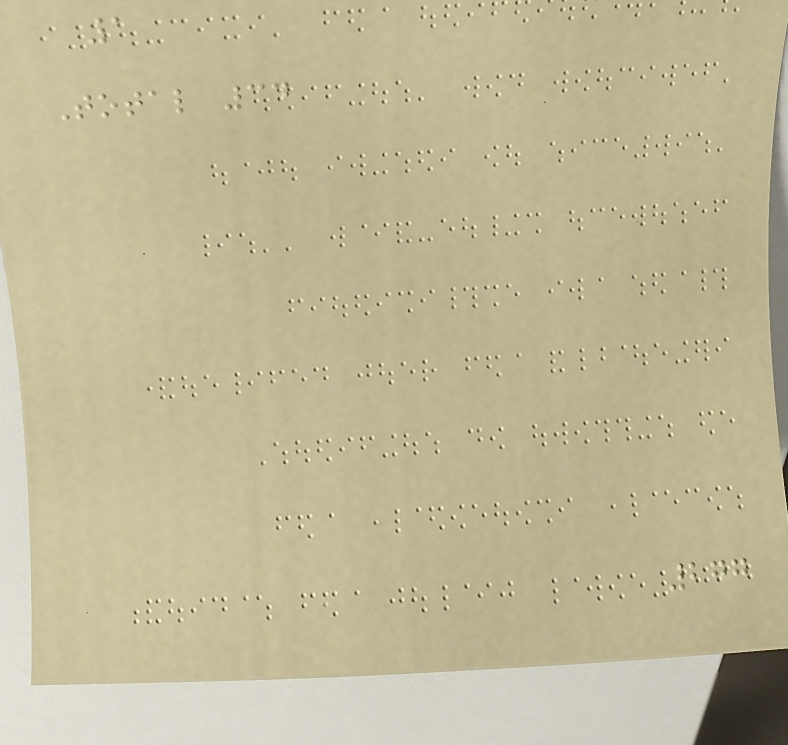1
Total 34
277
